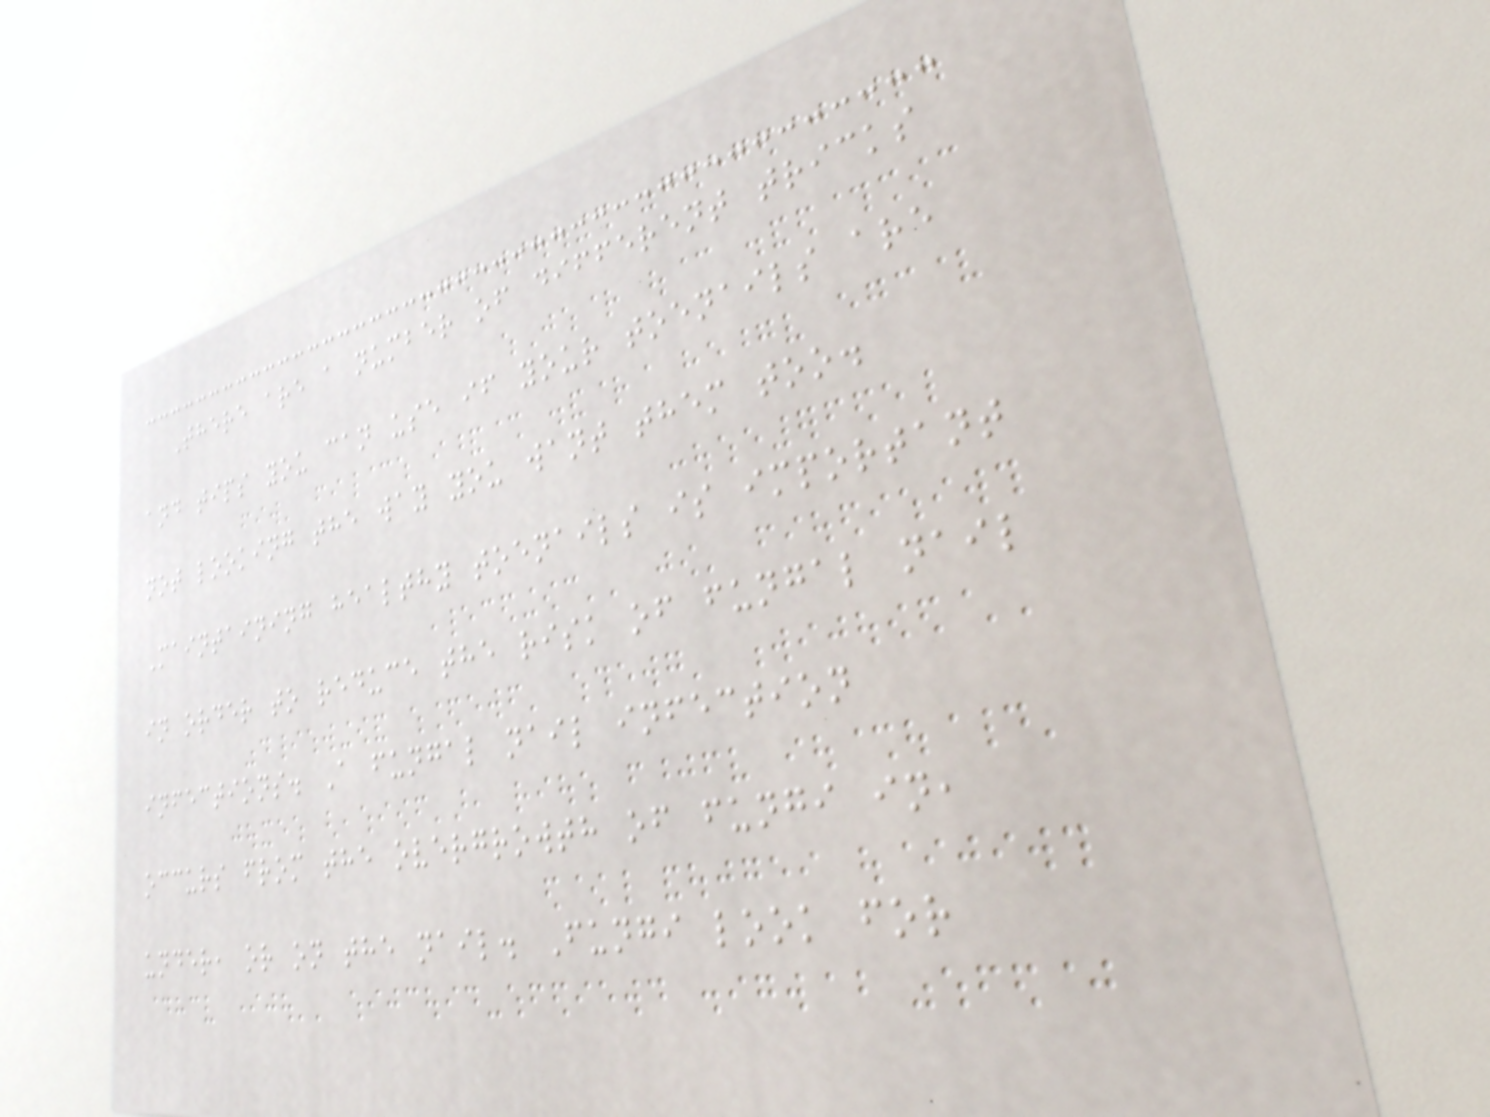There are a number of different tricks
and tips you can use if your toenails are
not looking the way you want them too.
Maintaining healthy toenails is important
in order to reduce the risk of fungal nail
infections. A fungal nail infection
occurs from the overgrowth of fungi in,
under, or on the nail. Fungi look for
